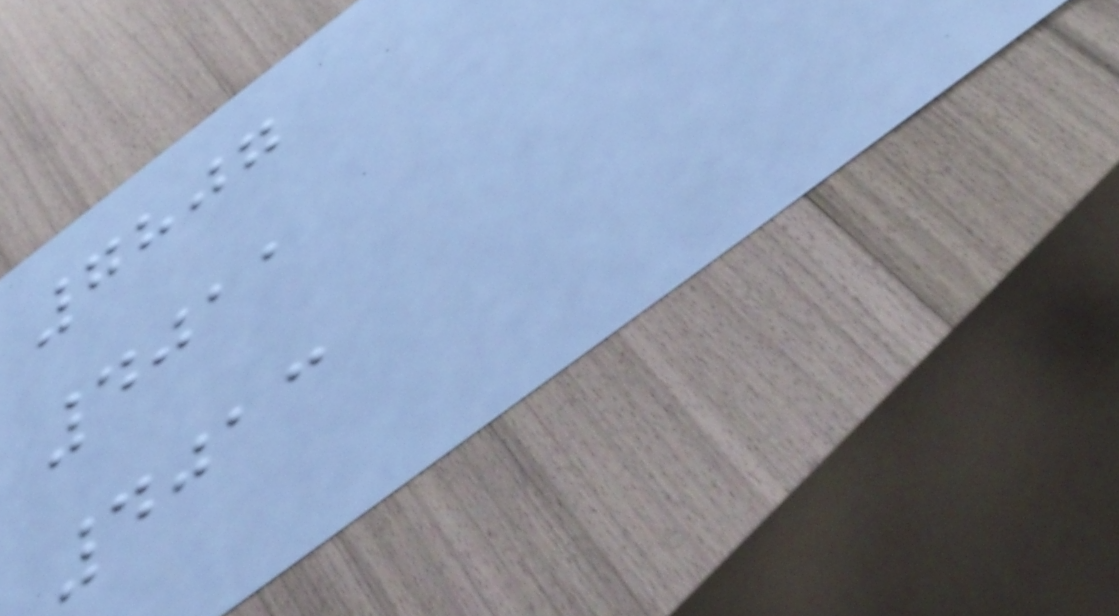7807
4011
4013
